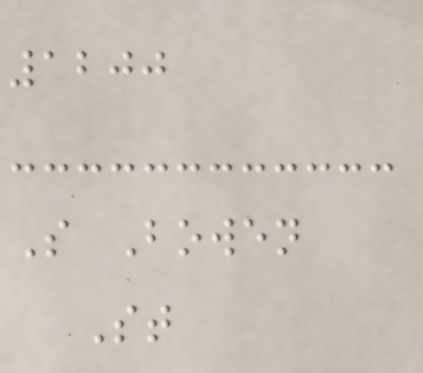1200
S Bowen
St
